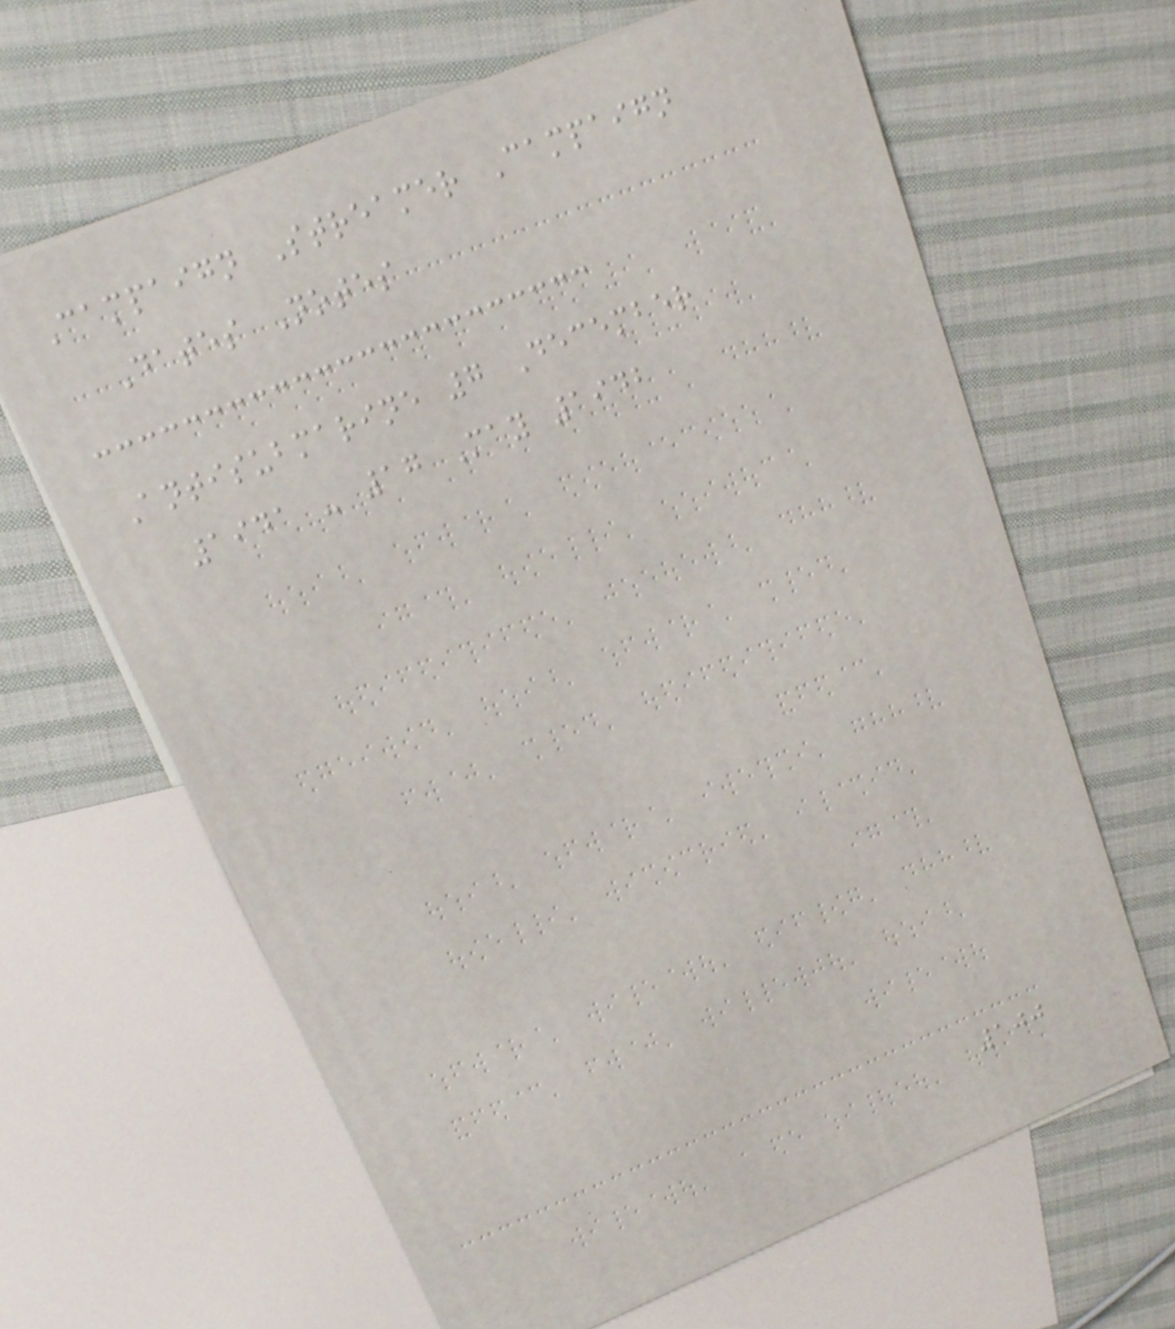Campaign Streamer Campaign
Dates Notes
Antisubmarine 7 December
1941 - 17 May 1942
100
